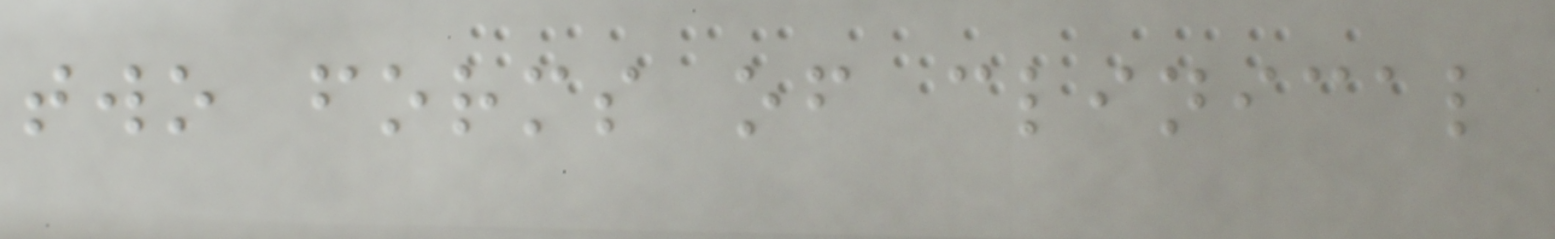two forms of clinical
